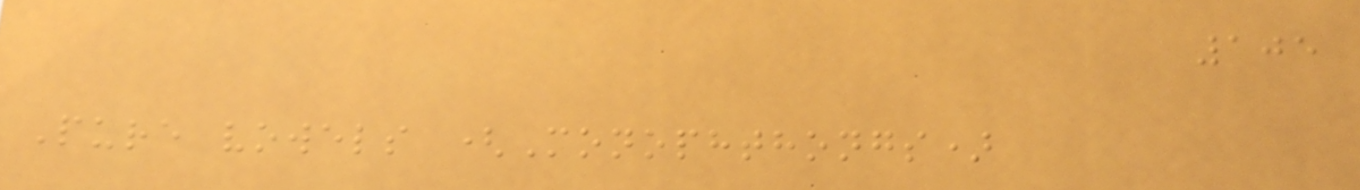105
Pure vowels (Monophthongs)
